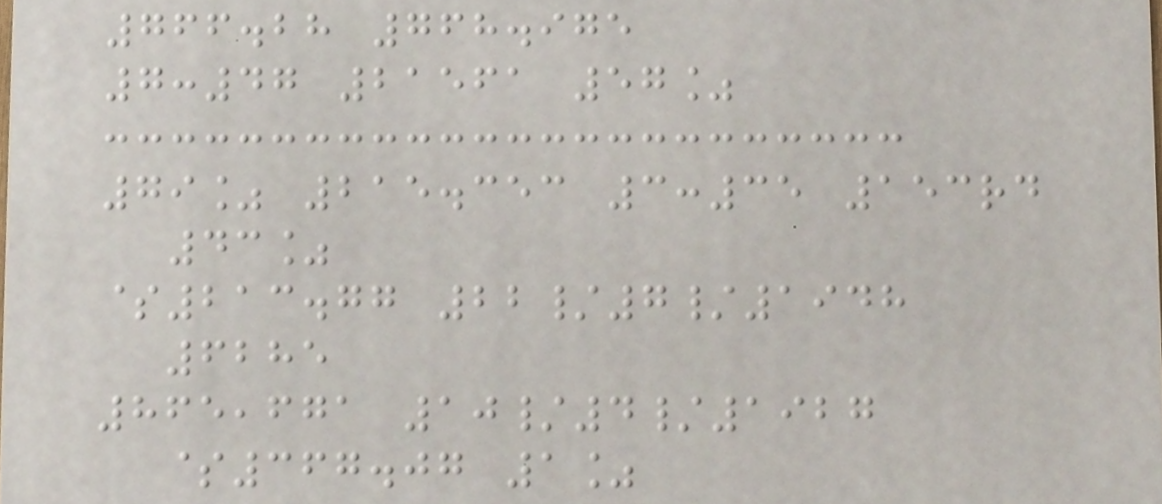766.28 768.975
7:47 21561 57%
79% 215.353 3:35 153rd
43%
$213.77 22/7/1948
6285
865,671 10/4/1927
$367.07 1%
